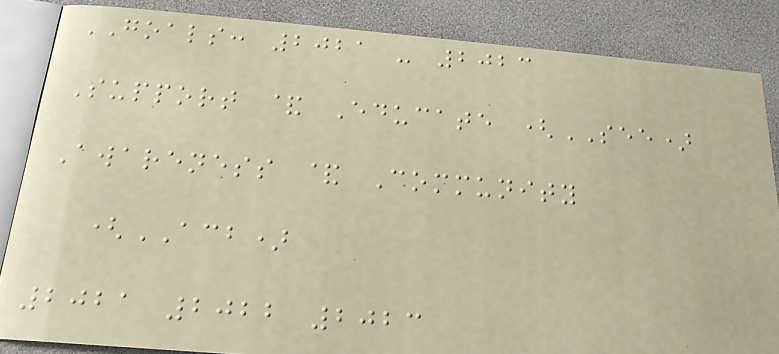GOALS: 2021 - 2023
Support & Educate (SEE)
Awareness & Community
(ACB)
2021 2022 2023
